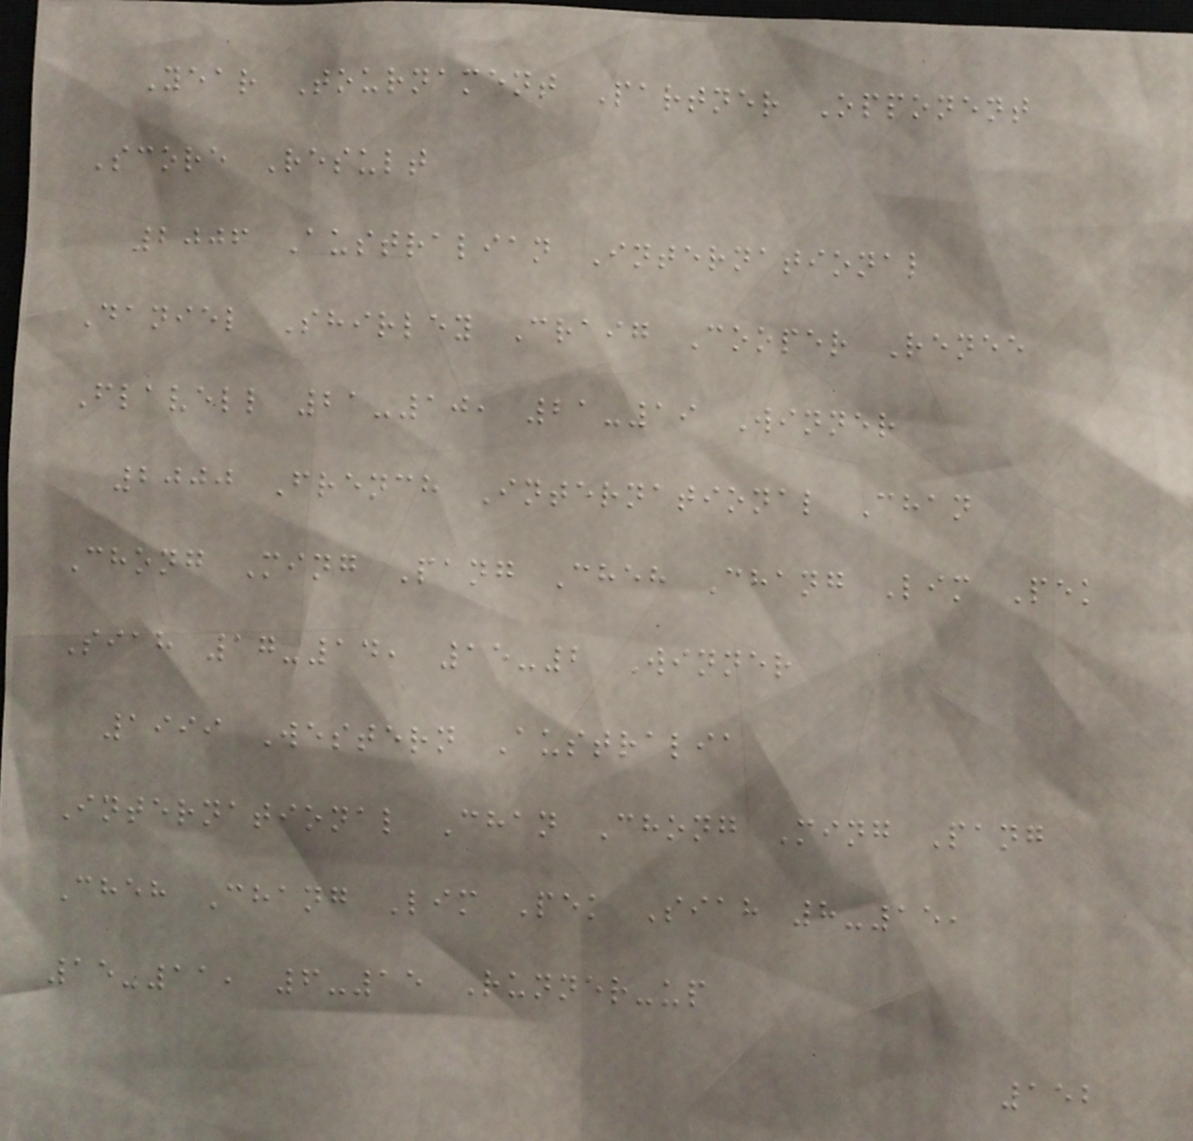Year Tournament Partner Opponent
Score Result
2006 Australian International
Daniel Shirley Craig Cooper Renee
Flavell 21-10, 21-19 Winner
2000 French International Chan
Chong Ming Pang Cheh Chang Lim Pek
Siah 17-14, 15-2 Winner
1999 Western Australia
International Chan Chong Ming Pang
Cheh Chang Lim Pek Siah 8-15,
15-11, 6-15 Runner-up
152
